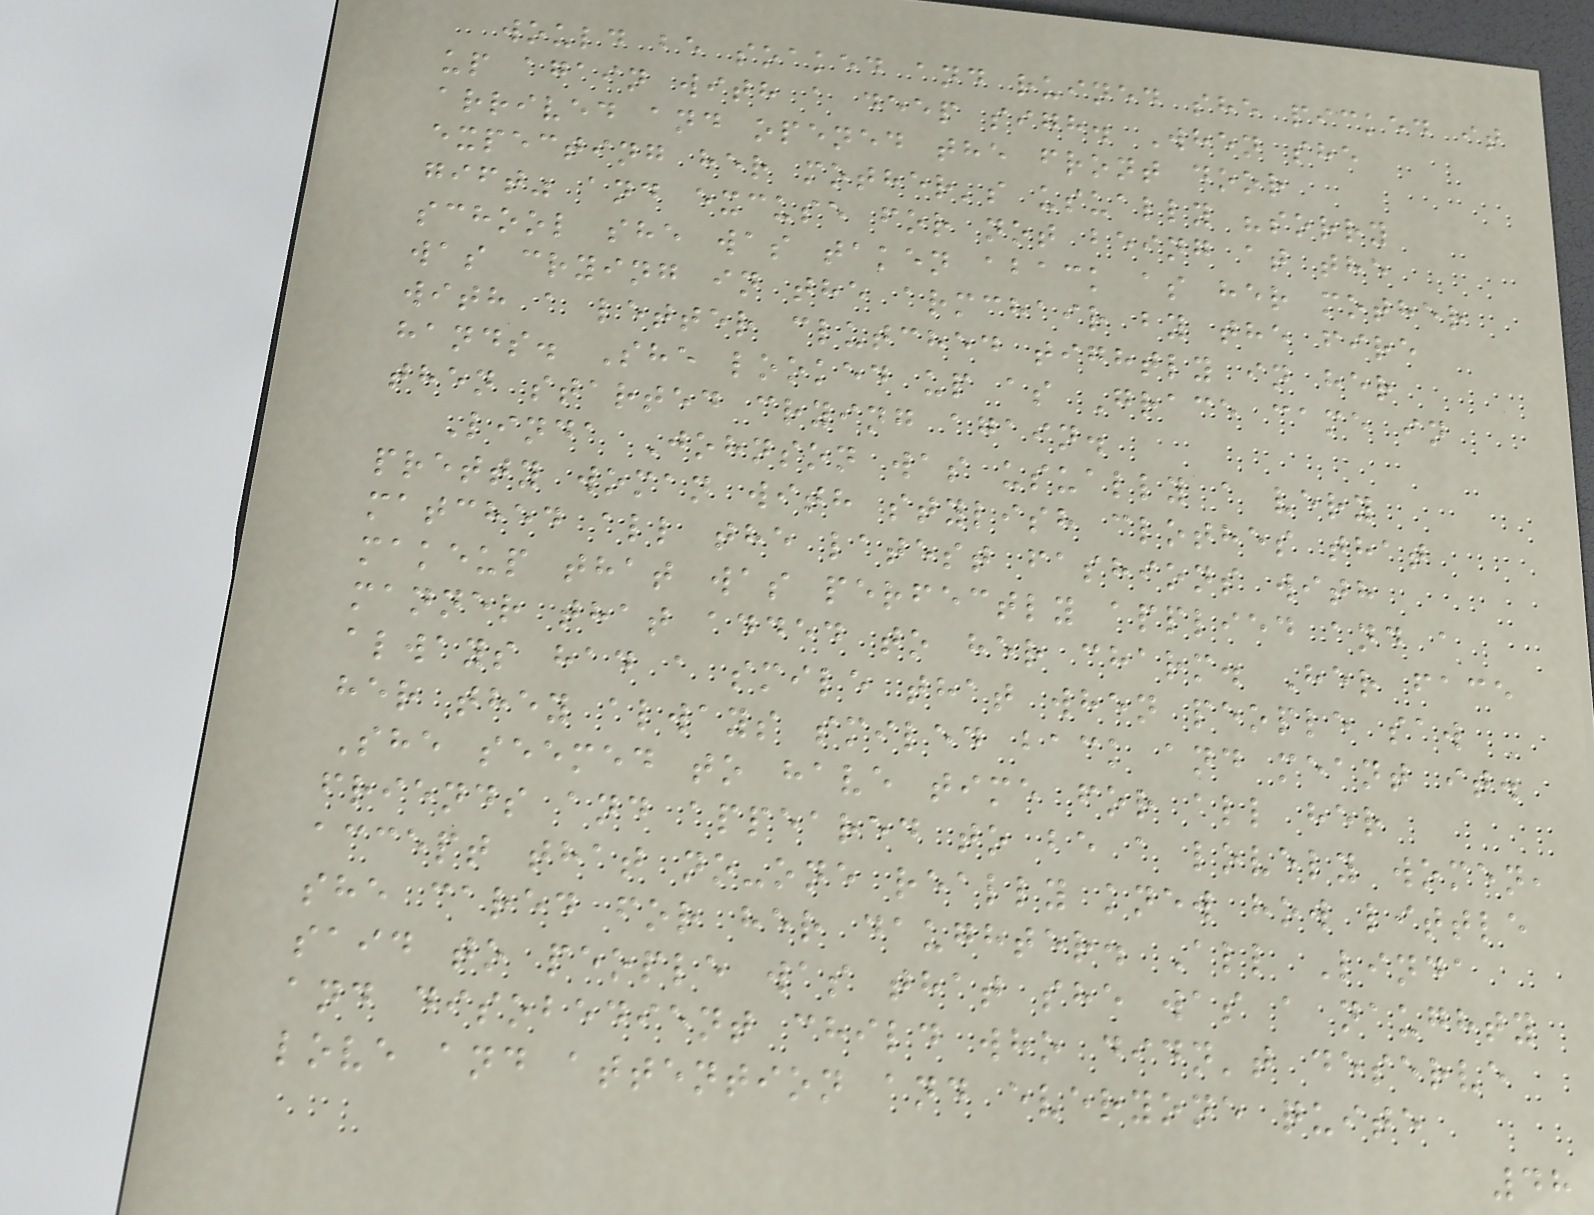would be soaked and ruined she picked it
up again with a deep sigh. When she
arrived and opened the front door
expecting her mother's usually "sorry
gift" and excuse for not being at the
school she was taken aback as her mother
was crying in the armchair by the fire
with a letter clutched tightly in her
hands. She looked up as Grace came in
then started crying again.
Linda Johnson was usually a very
pretty woman with stylish clothes that
matched all the latest fashions with
makeup that was perfectly applied and a
manner that added to her charm. Her face
always had a smile that when people saw
her they always smiled back and meant it.
She seemed to have time for all her
friends and appeared to be a lovely women,
accept that no-one really knew how little
she cared for her daughter. All Linda
said to people was that she was a naughty
and disobedient child who didn't deserve
love and attention and everyone quite
48
